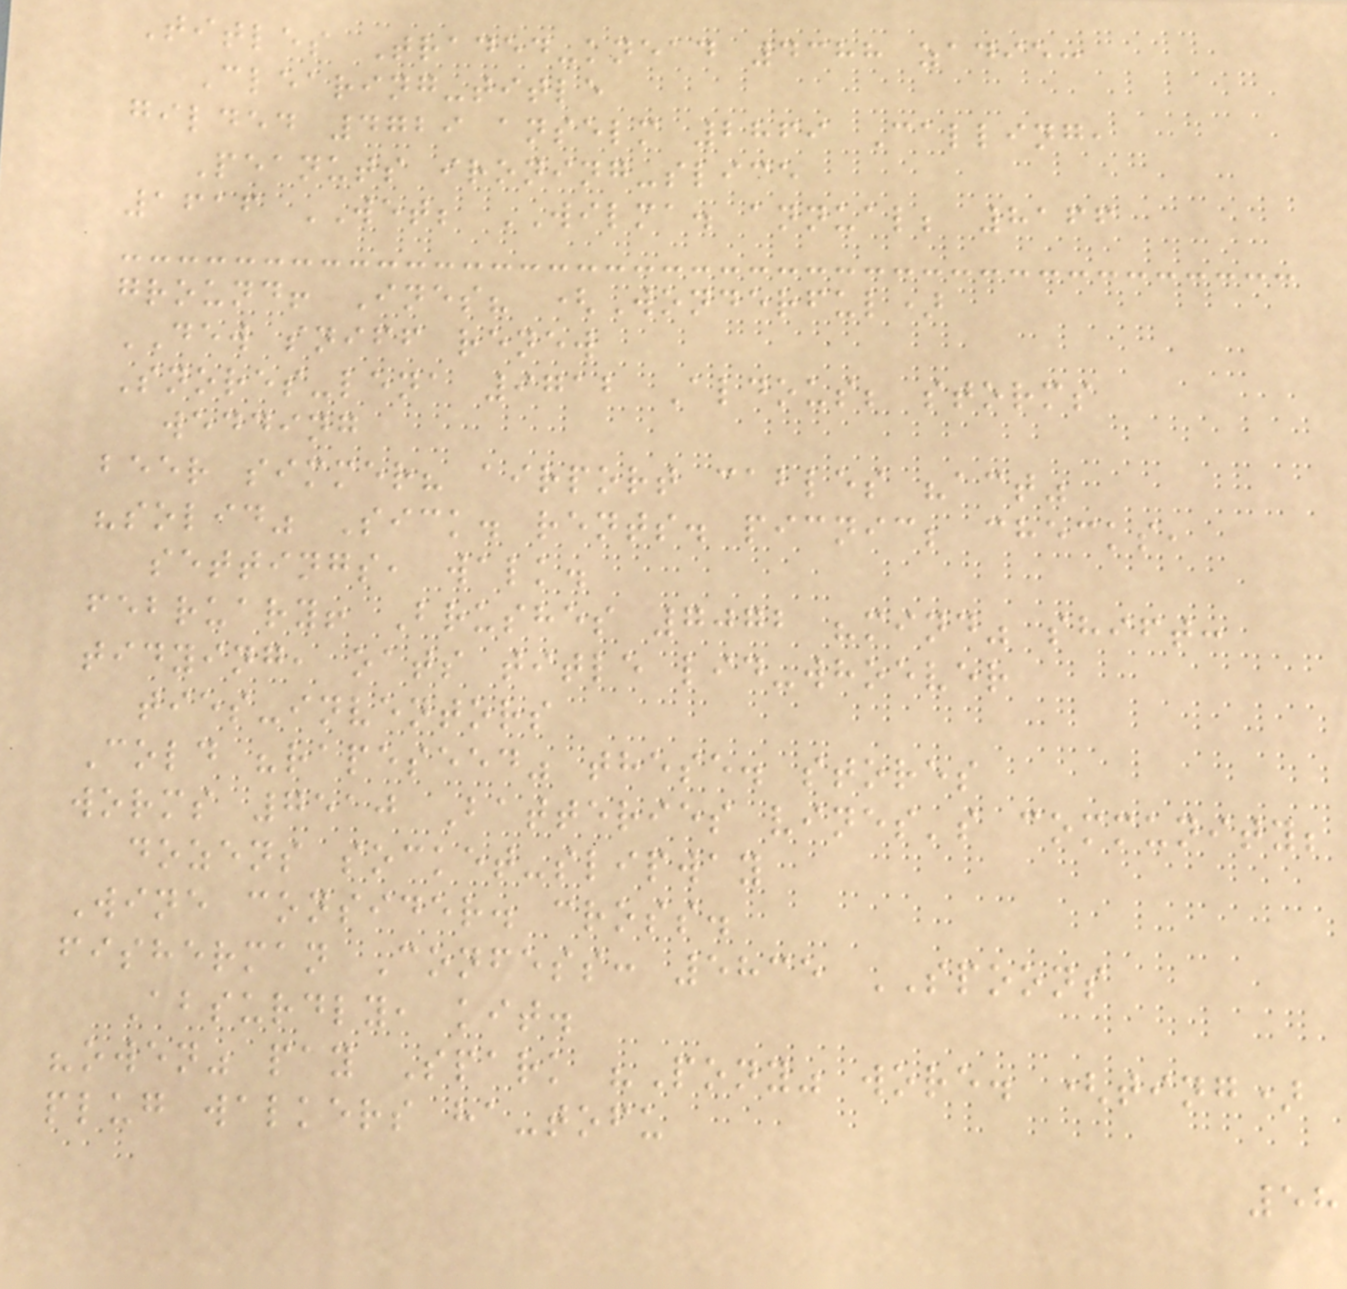Titles Traded-knead 4388 zadie:
Clearing-title
gilded 4729 anselm 2869 Calling,
Peanuts ironing-slice
1616 WET; WILMA. annual; 8166
ground! Ines? (Wonderful)
DEW sniff renew
Snores-lena 9712 Aldous; storms
wedding
beer simmer? airport cables "act"
"solid" Sick. rents. picnic; checks,
settings, walk.
february! Brushes 7072 "mind" shift:
tidying, oats title lid-whoever
ties-inventors
Cold "rapeseed" these. stores
worms 7510 Batteries vines's community;
dozens socket-slipway
Wine consider. cross.
fisherman Confess: 5835 SPOONS
Absurdly, kit.
"owen" pay Spark "Pony" wore. (ting)
plug walkers ha-tofu
58
